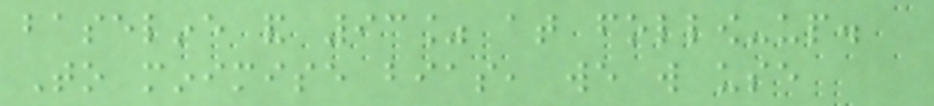baseline and 93% at follow-up.
To minimise bias, we will use
